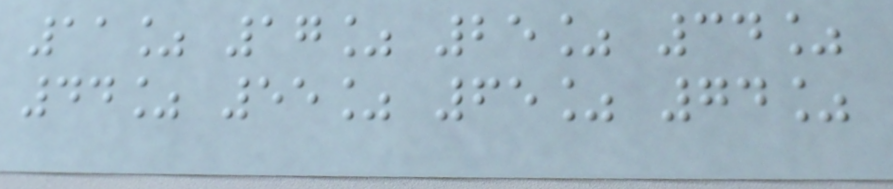11% 17% 25% 34%
44% 55% 65% 74%
